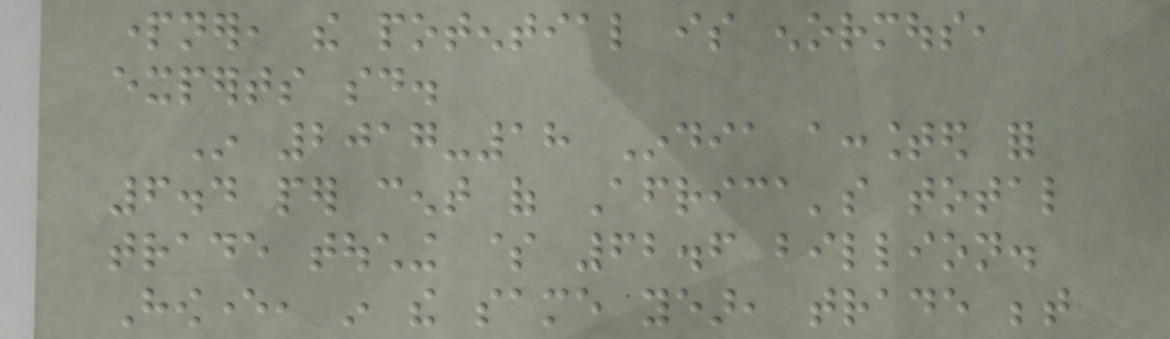partner, the potential is enormous,
experts said.
In 2017-18 India accounted for
6.4 per cent of Africa's total
trade touching $ 62.6 billion.
However, in the same year, trade between
